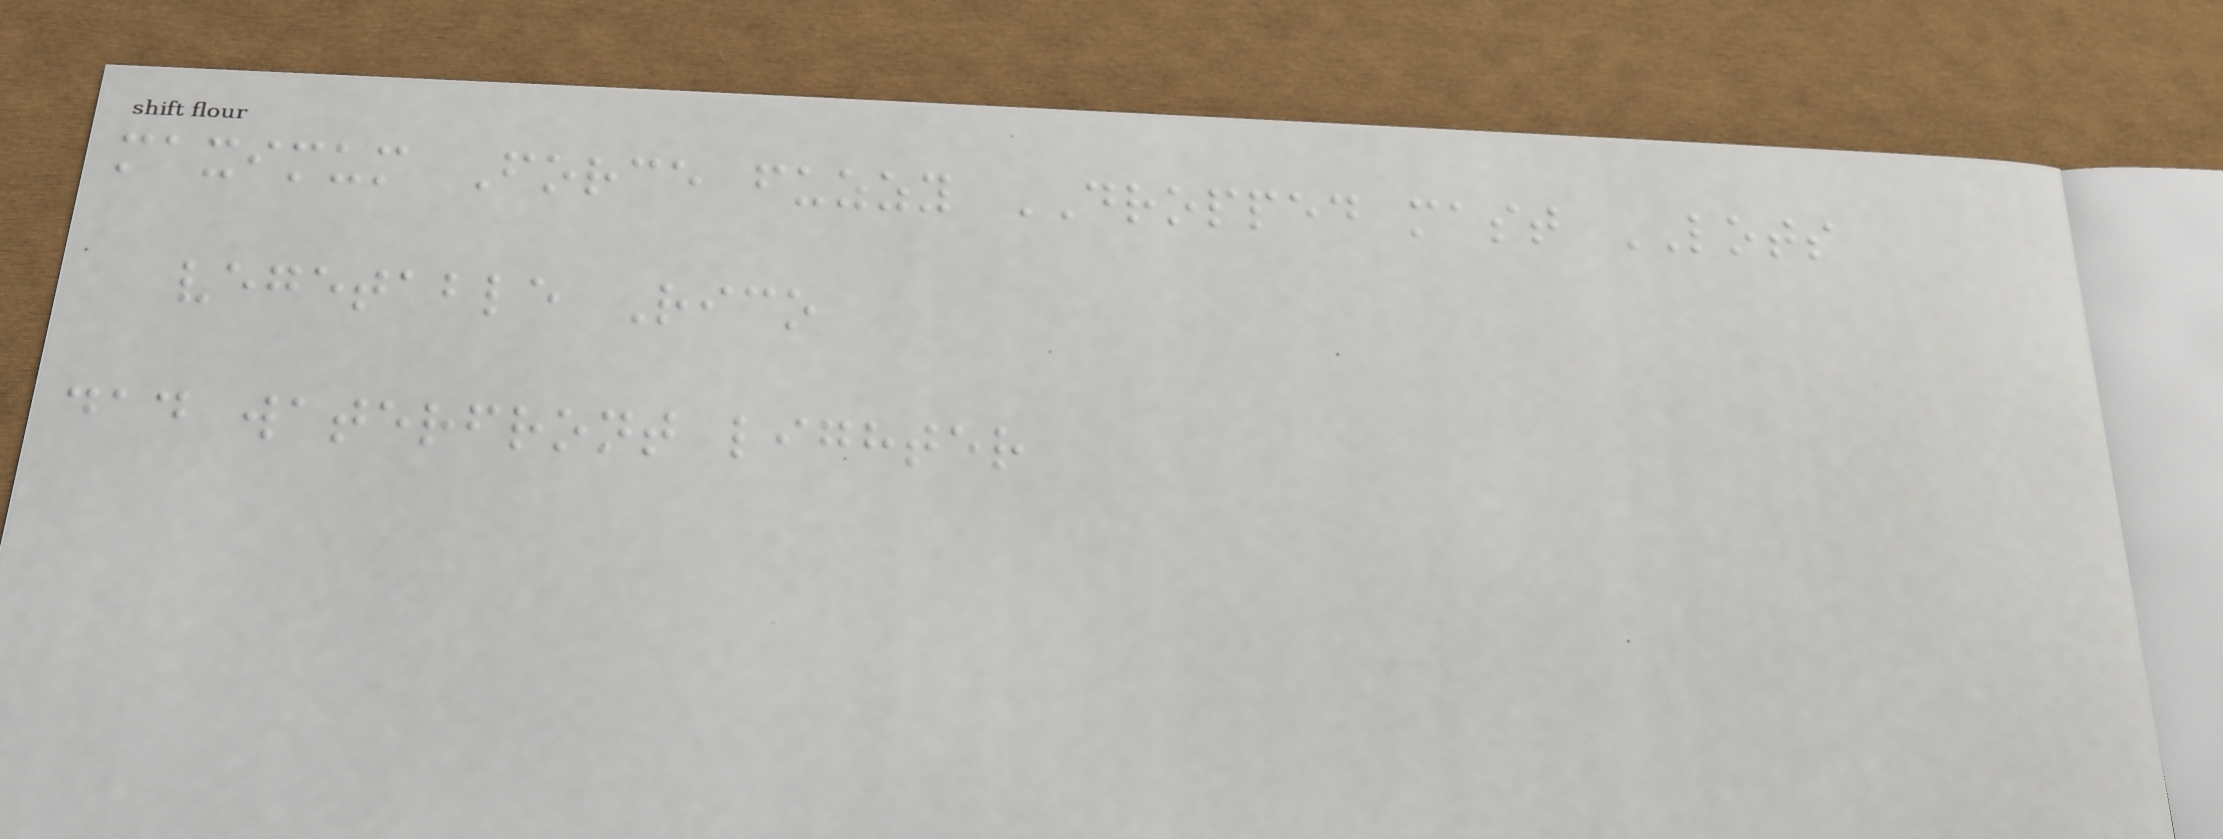maximum Force fuzzy DROPPED mast LOTS
vegetable Rico
dad waterfront lighter
